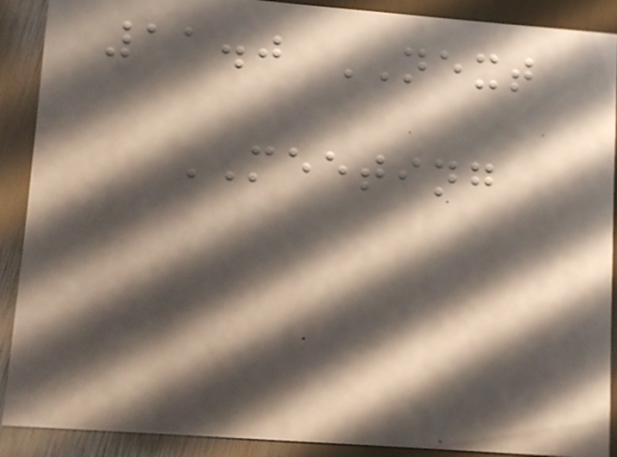11.0 NEXT
MEETING
